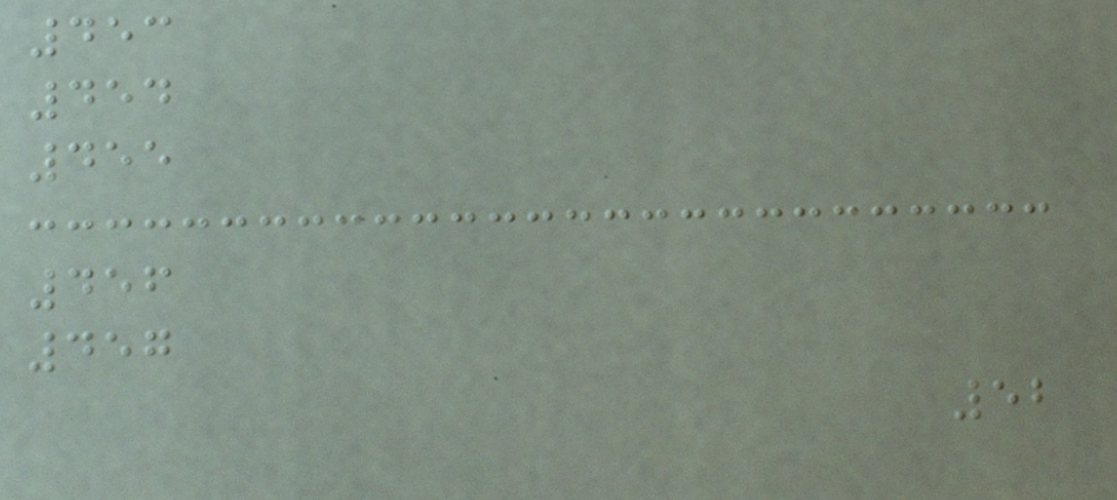453
454
455
456
457
52
